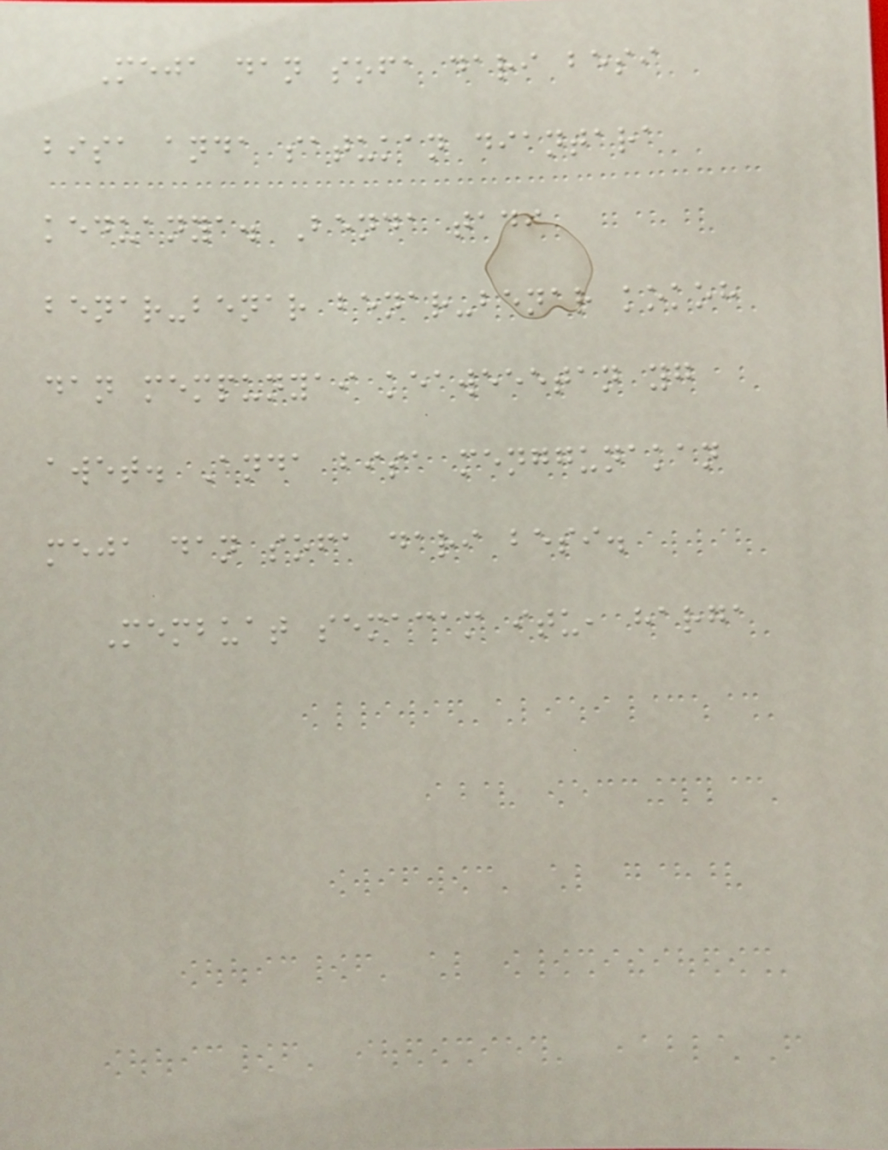Meja dan sofa dari besi
bisa anda satukan diantara
keduanya. Benda tadi
benar-benar benar-benar kokoh
dan mempunyai keaweeetan yg
awet. Anda bisa menggunakan
meja dan sofa dari besi.
Membuat semacam itu, harga
